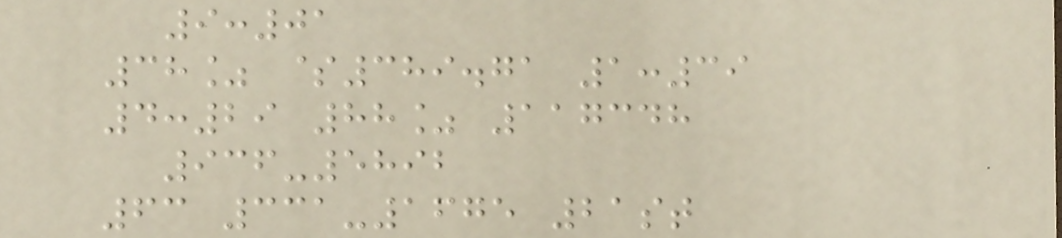9:01
38% $389.71 1:39
4:29 88% 117348
936-5892
63 331-1675 21st
